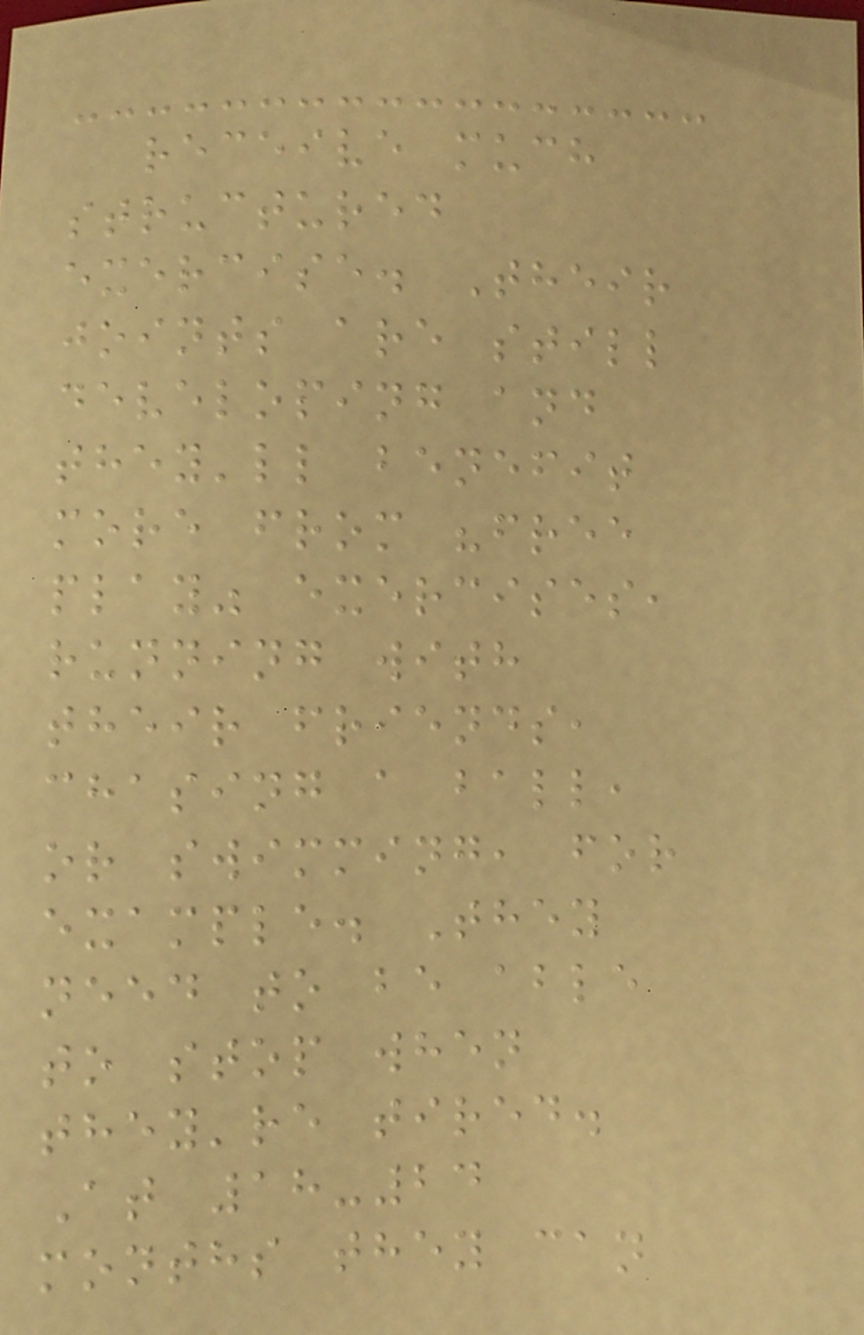receive much
structured
exercise. Their
joints are still
developing and
they'll benefit
more from "free
play" exercises,
running with
their friends,
chasing a ball,
or swimming, for
example. They
need to be able
to stop when
they're tired.
At 18-24
months they can
